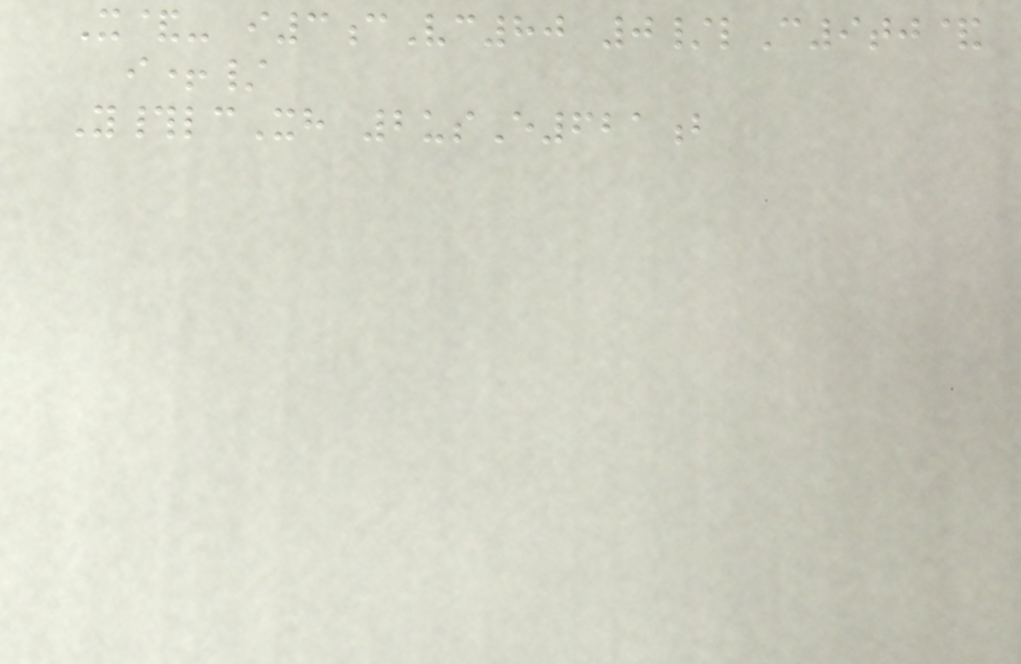X&- i3cVc80 0/lC9tj&
i+/
Y#lcXh 2usE621b
